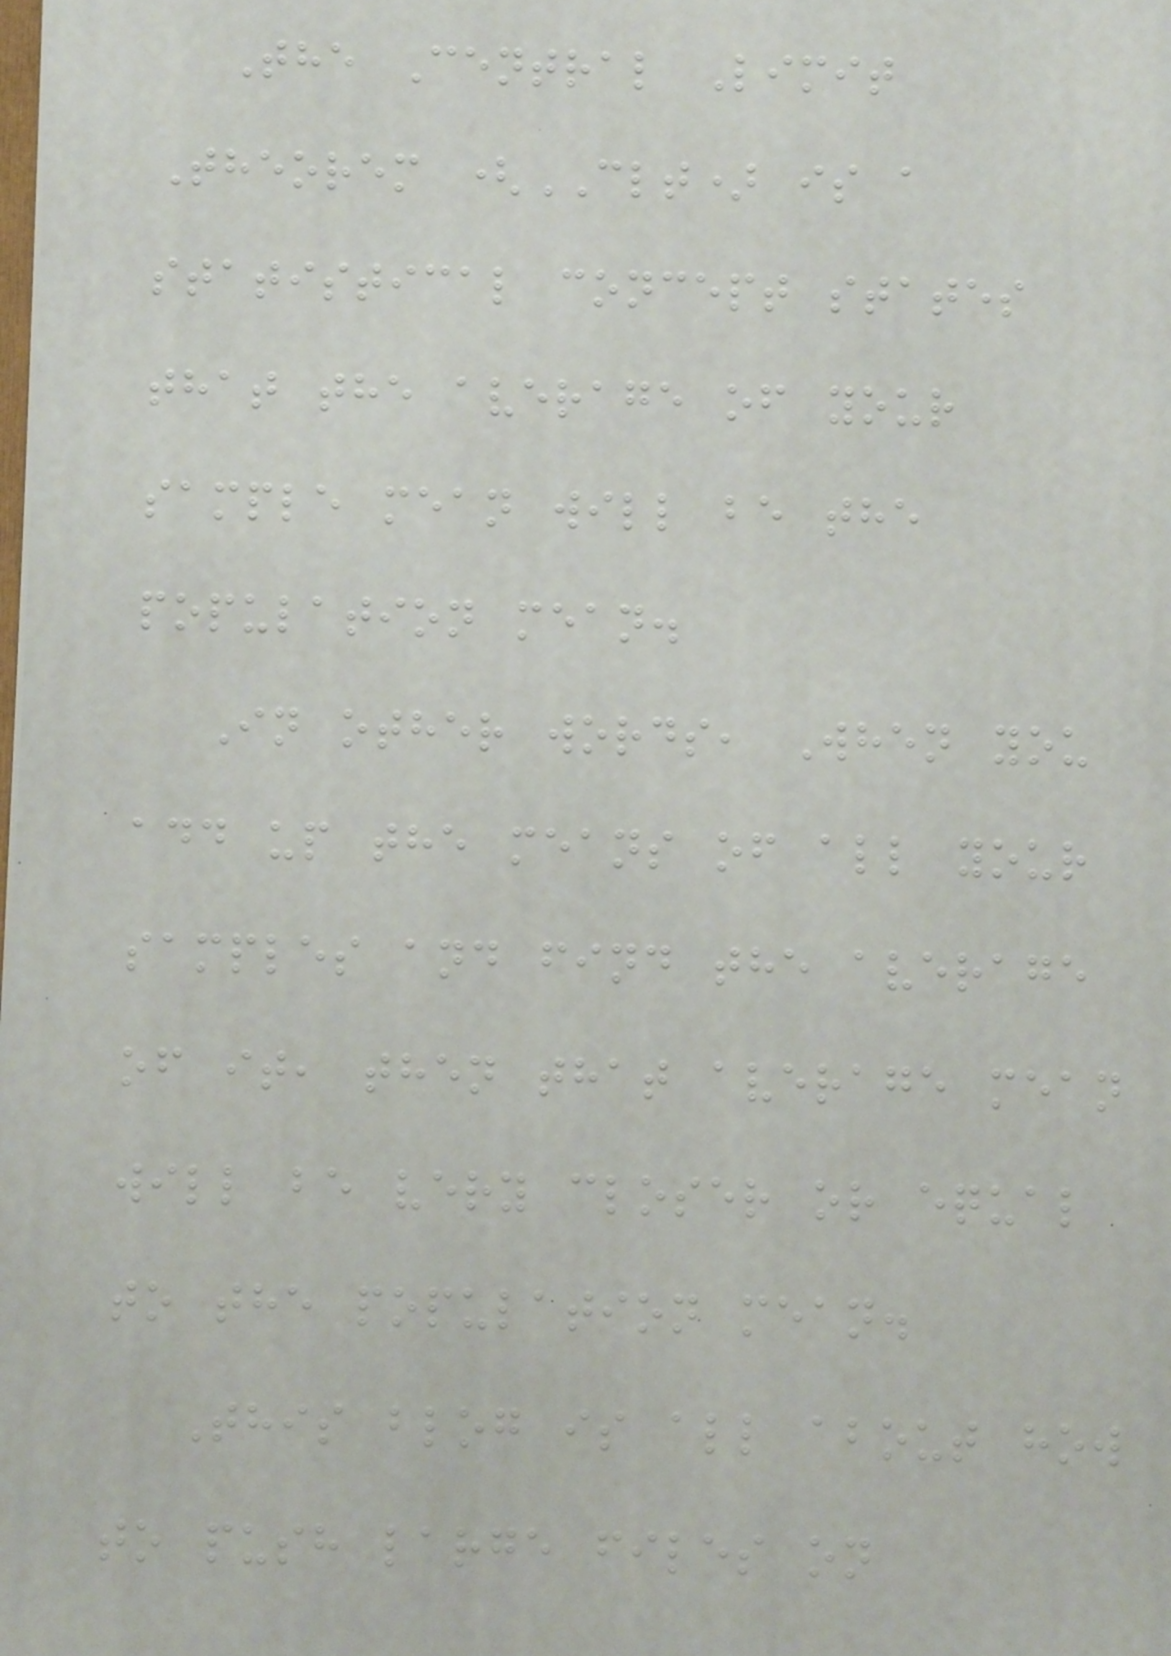The Central Limit
Theorem (CLT) is a
statistical concept states
that the average of your
sample mean will be the
population mean.
In other words, When you
add up the means of all your
samples and find the average
of it, then that average mean
will be very closer or equal
to the population mean.
This blog is all about how
to push large files on
